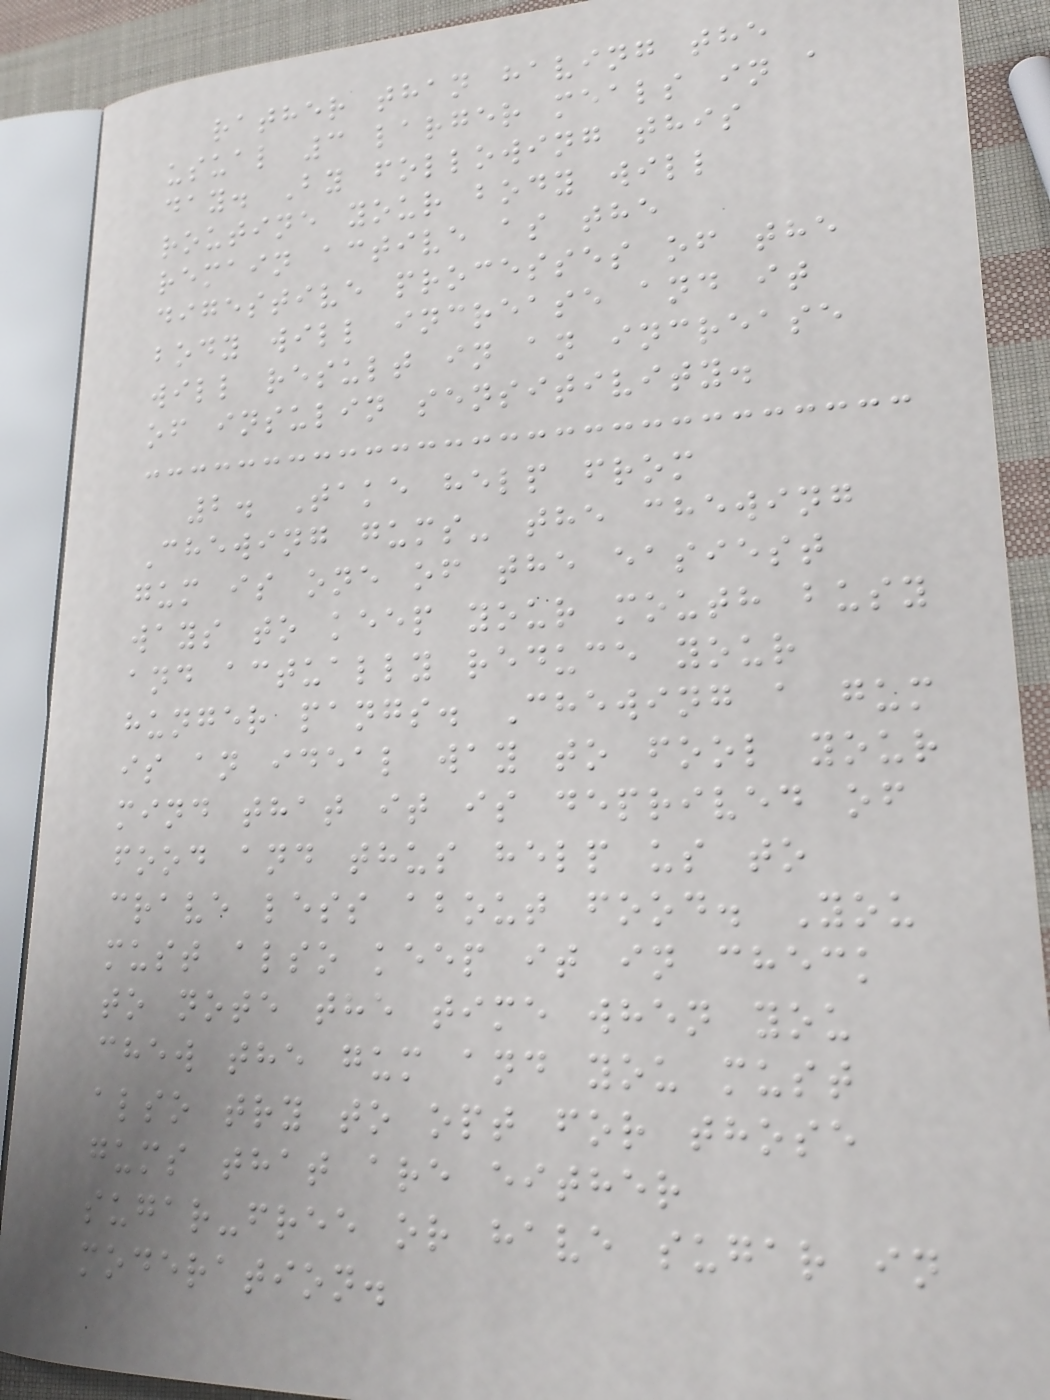rather than having the
usual 3 larger meals in a
day. By following this
routine your body will
remain active as the
digestive processes of the
body will increase and it
will result in an increase
of insulin sensitivity.
2. Take help from
Chewing gums- the chewing
gum is one of the easiest
ways to keep your mouth busy
and actually reduce your
hunger pangs. Chewing a gum
is an ideal way to fool your
mind that it is deprived of
food and thus help us to
crave less about food. You
must also keep it in check
to note the time when you
chew the gum and you must
also try to opt for those
gums that are either
sugar-free or have sugar in
moderation.
